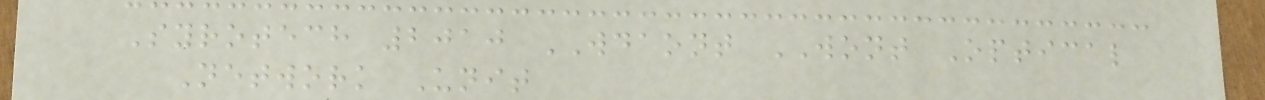Syrotech 2010 WDAONT WONT Optical
Network Unit
